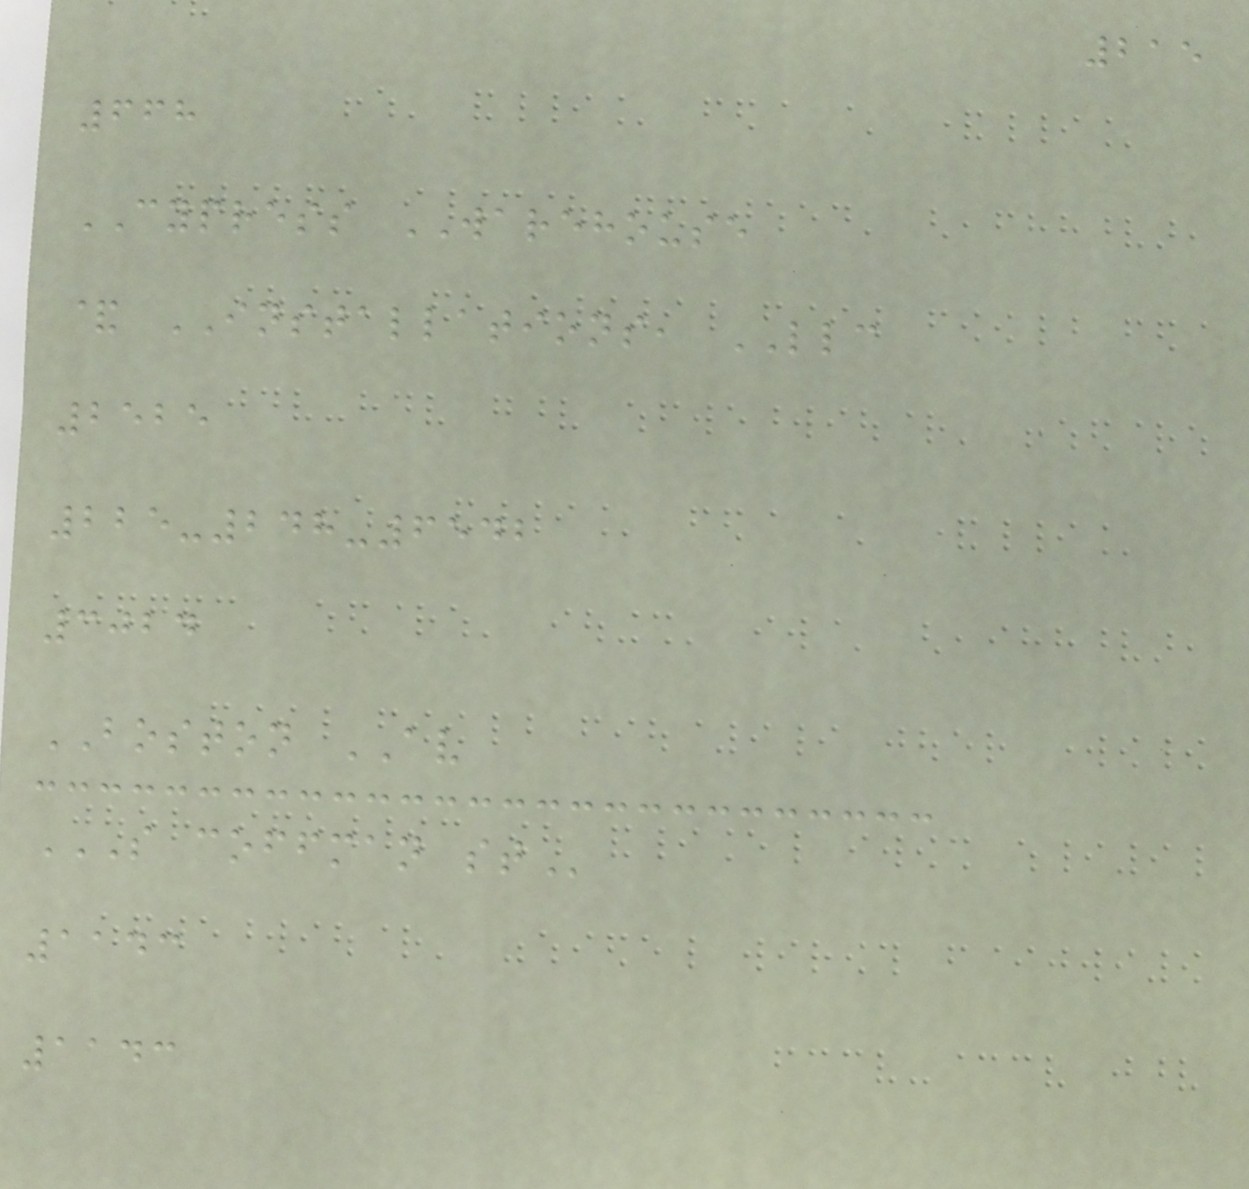215
668
CYPRESS WAREHOUSE
& INSTALLATIONS, LLC
2525
225-248-6542
3024
BOSTON AV
S COFFMAN ST
1143
1143
